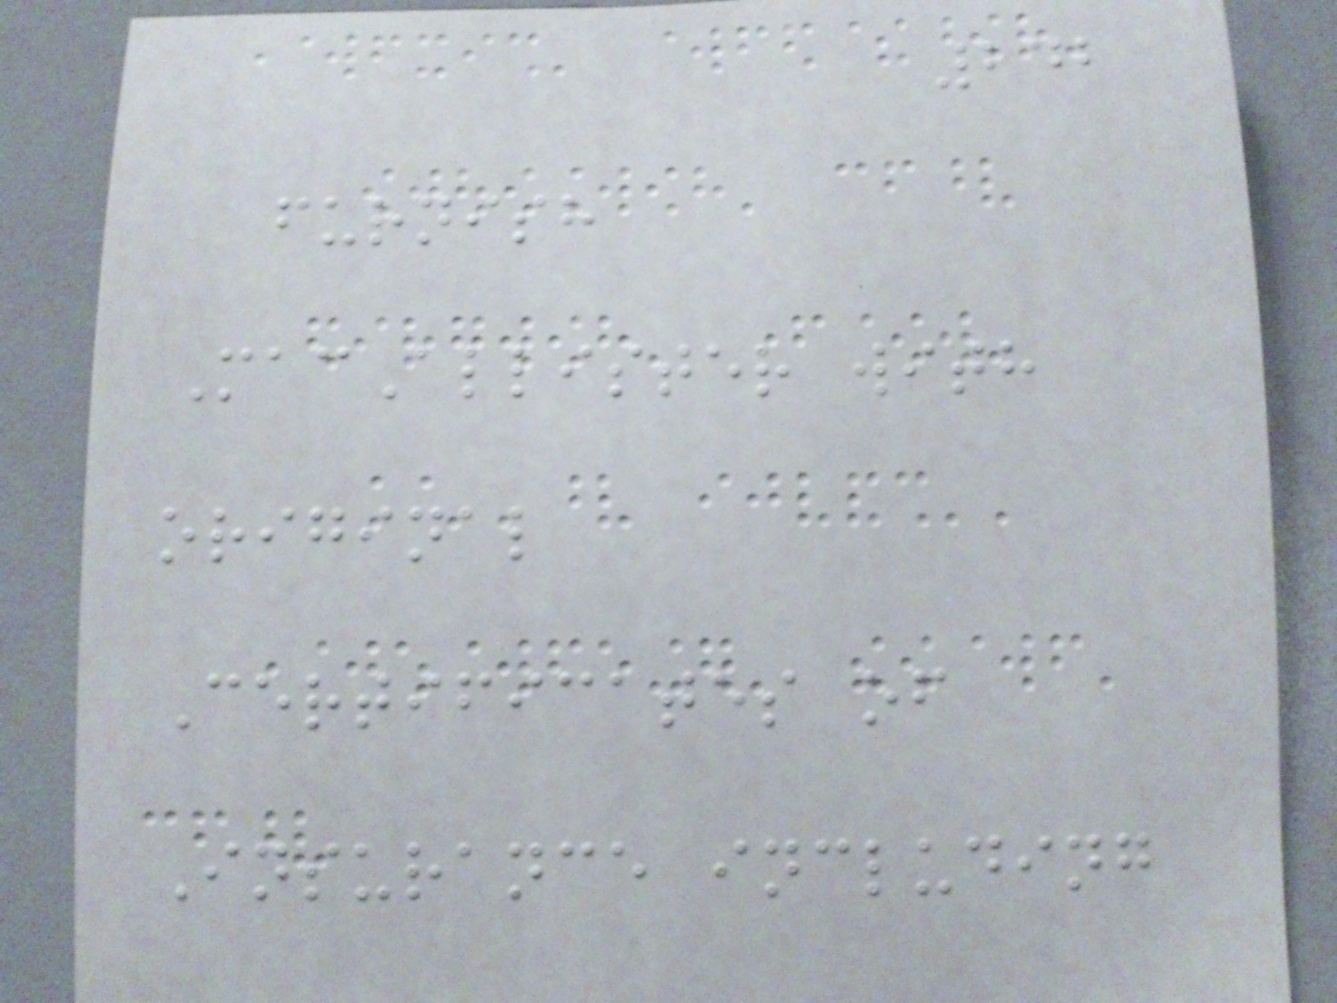242
furnish
MacAllister with
original
Certificates of
Insurance including
